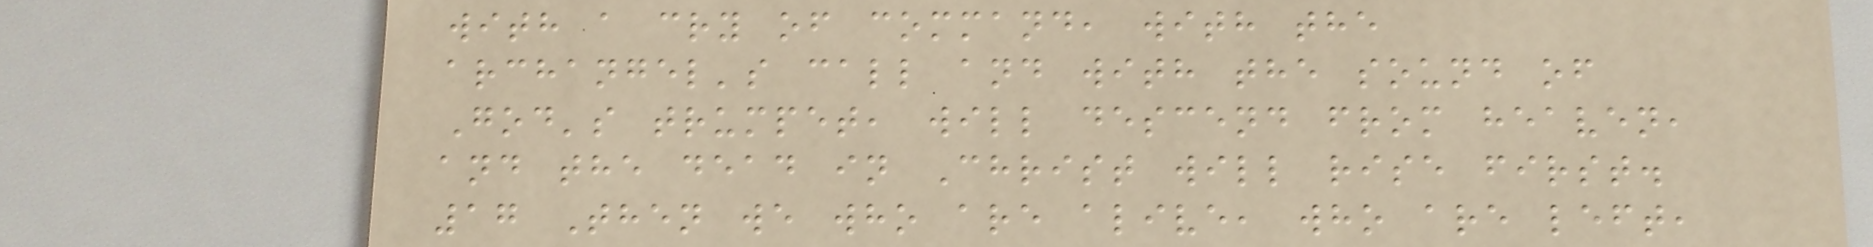with a cry of command, with the
archangel's call and with the sound of
God's trumpet, will descend from heaven,
and the dead in Christ will rise first.
17 Then we who are alive, who are left,
